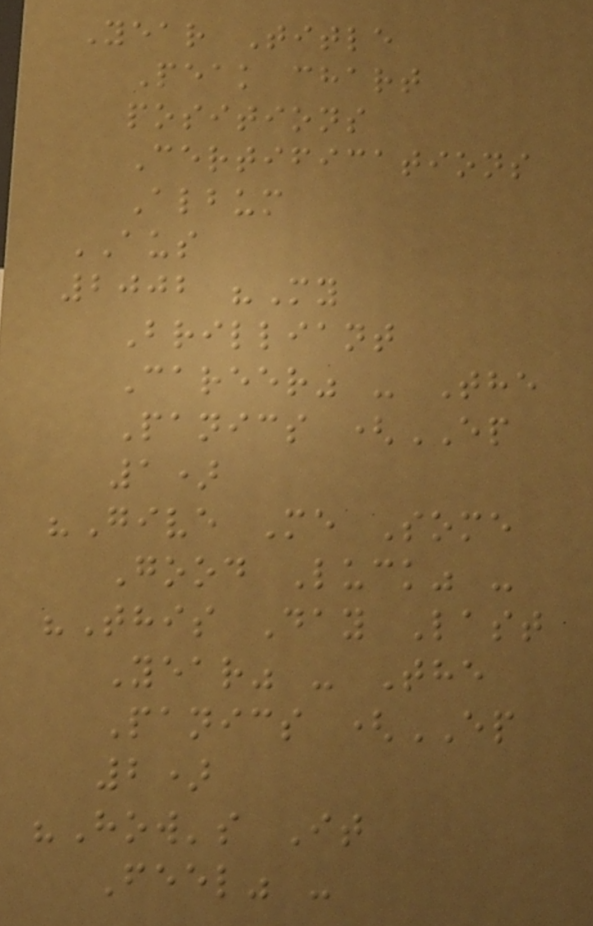Year Title
Peak chart
positions
Certifications
Album
AUS
2002 "My
Brilliant
Career" - The
Panics (EP
1)
"Give Me Some
Good Luck" -
"This Day Last
Year" - The
Panics (EP
2)
"How's It
Feel" -
